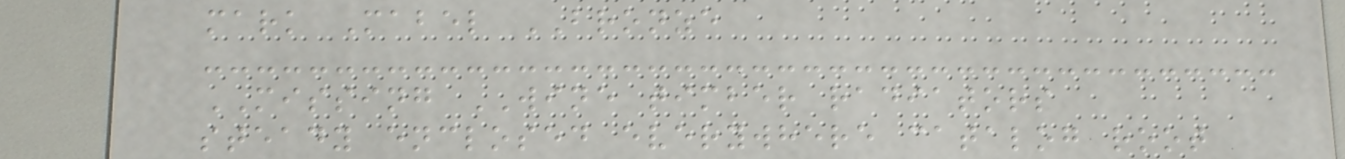mark Mabel BRONZE
MISSING WINE timber radiators
steady enclosed everywhere catalog root
